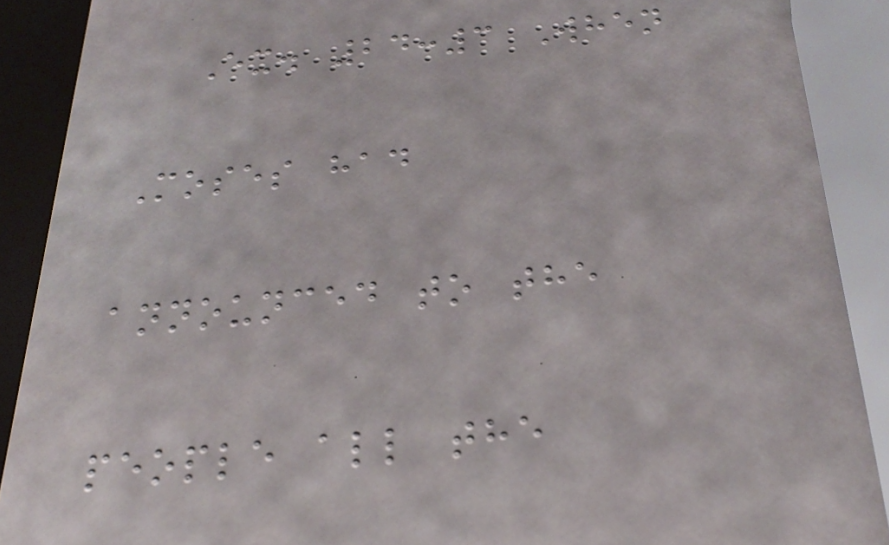Ex. 24:3 When
Moses had
announced to the
people all the
